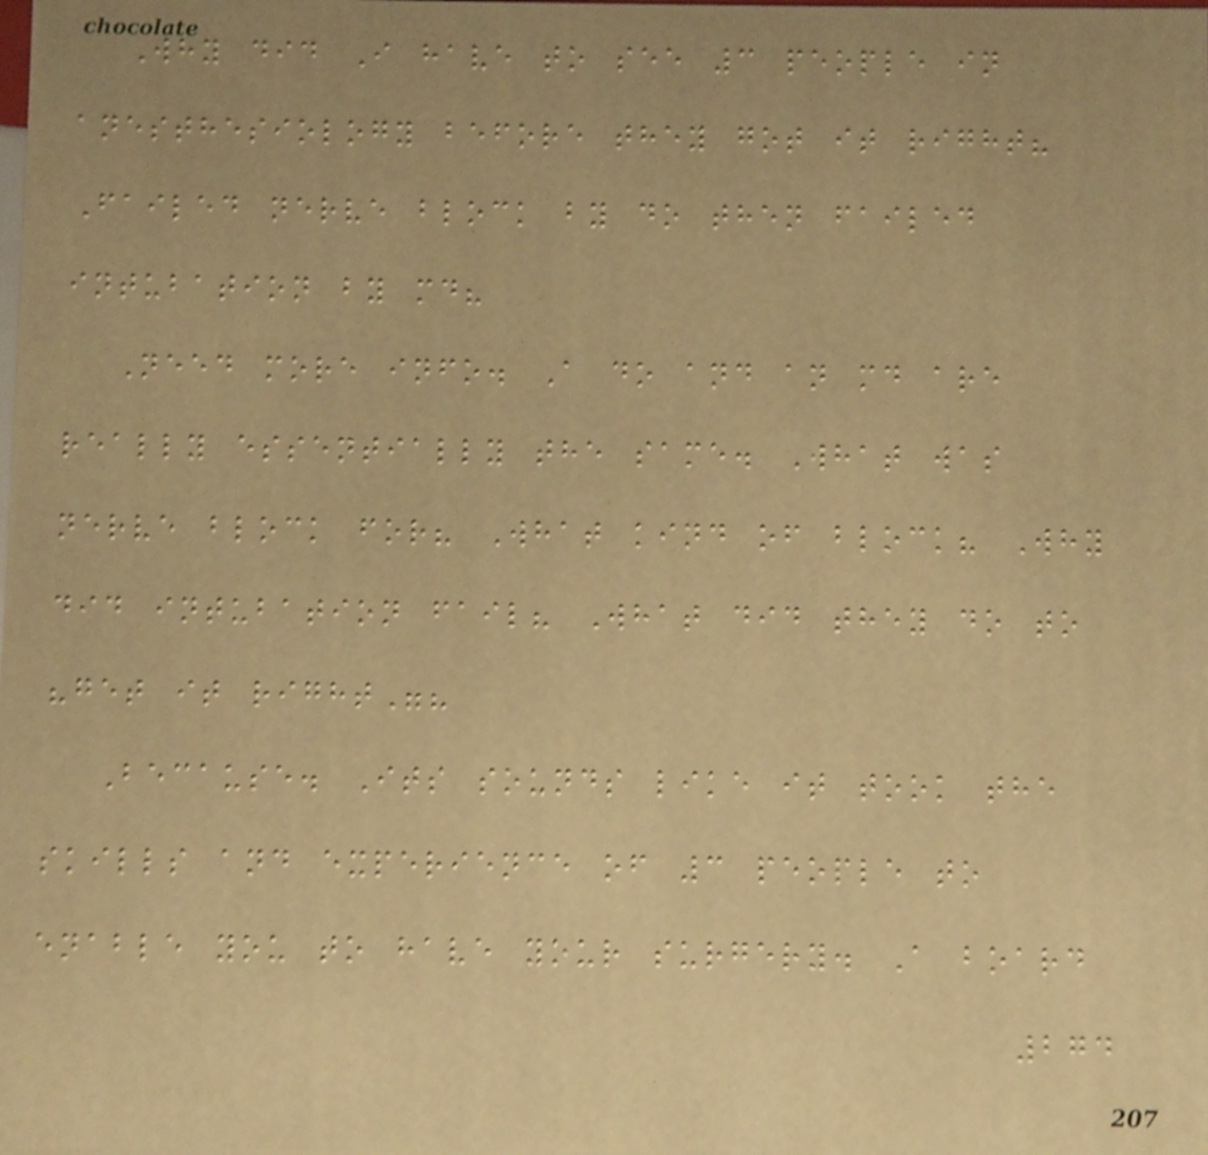Why did I have to see 3 people in
anesthesiology before they got it right?
Failed nerve block by do then failed
intubation by md?
Need more info. A do and an md are
really essentially the same. What was
nerve block for? What kind of block? Why
did intubation fail? What did they do to
"get it right"?
Because. Its sounds like it took the
skills and experience of 3 people to
enable you to have your surgery. A board
274
